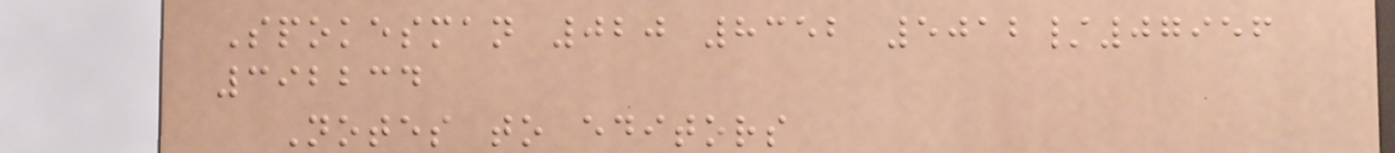Spokesman 020 8352 5012/07956
392234
Notes to editors
